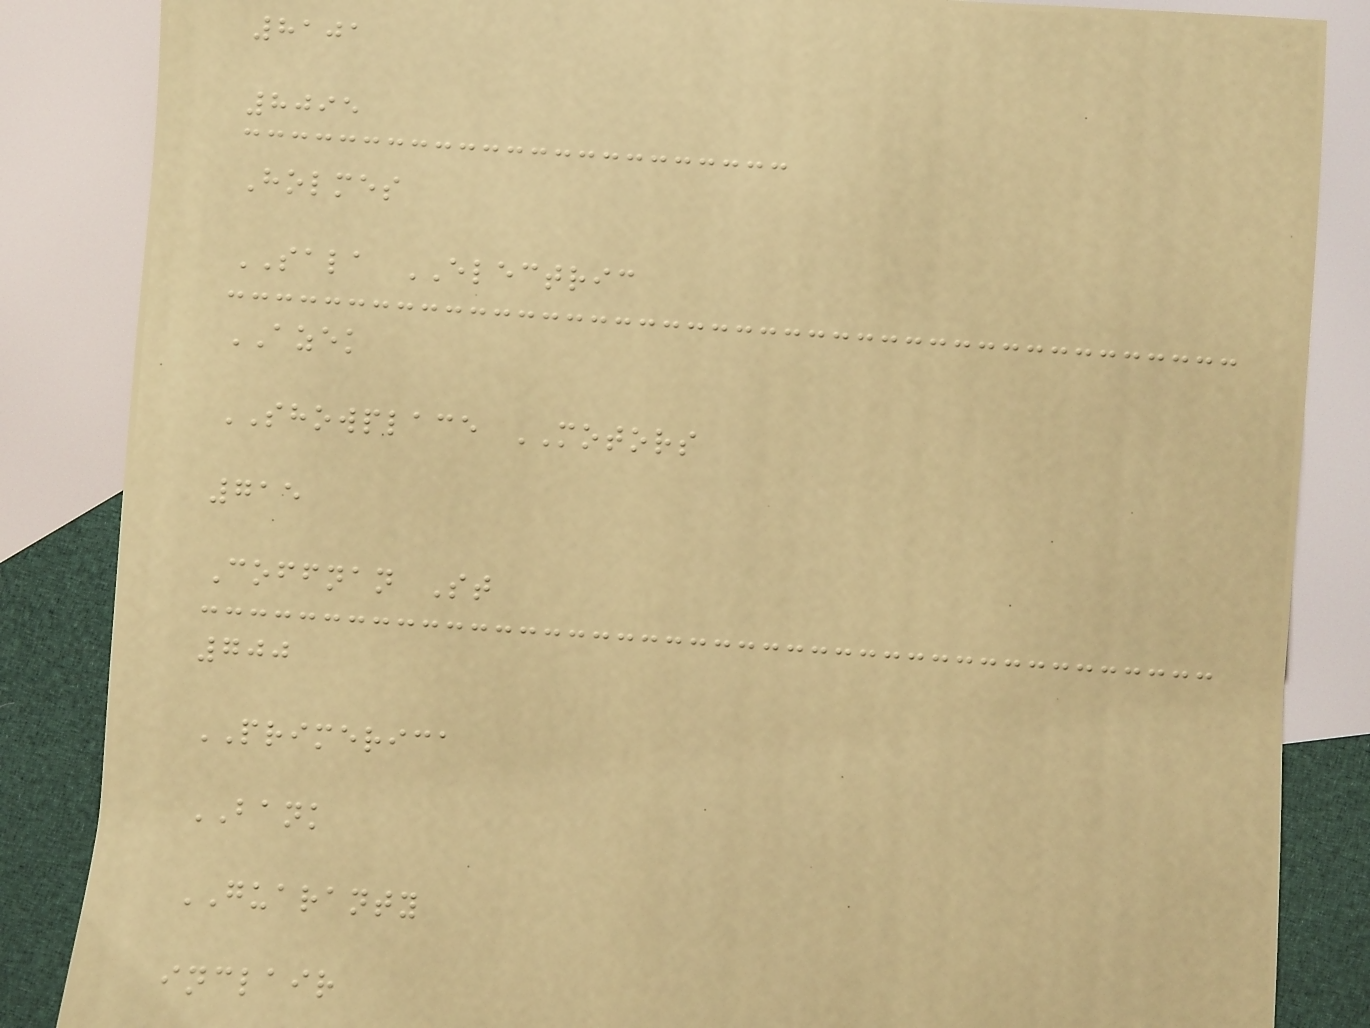8101
8095
Holmes
SALA ELECTRIC
AZEK
SHOWPLACE MOTORS
715
Coffnan St
700
PRIMERICA
BANK
GUARANTY
inclair
